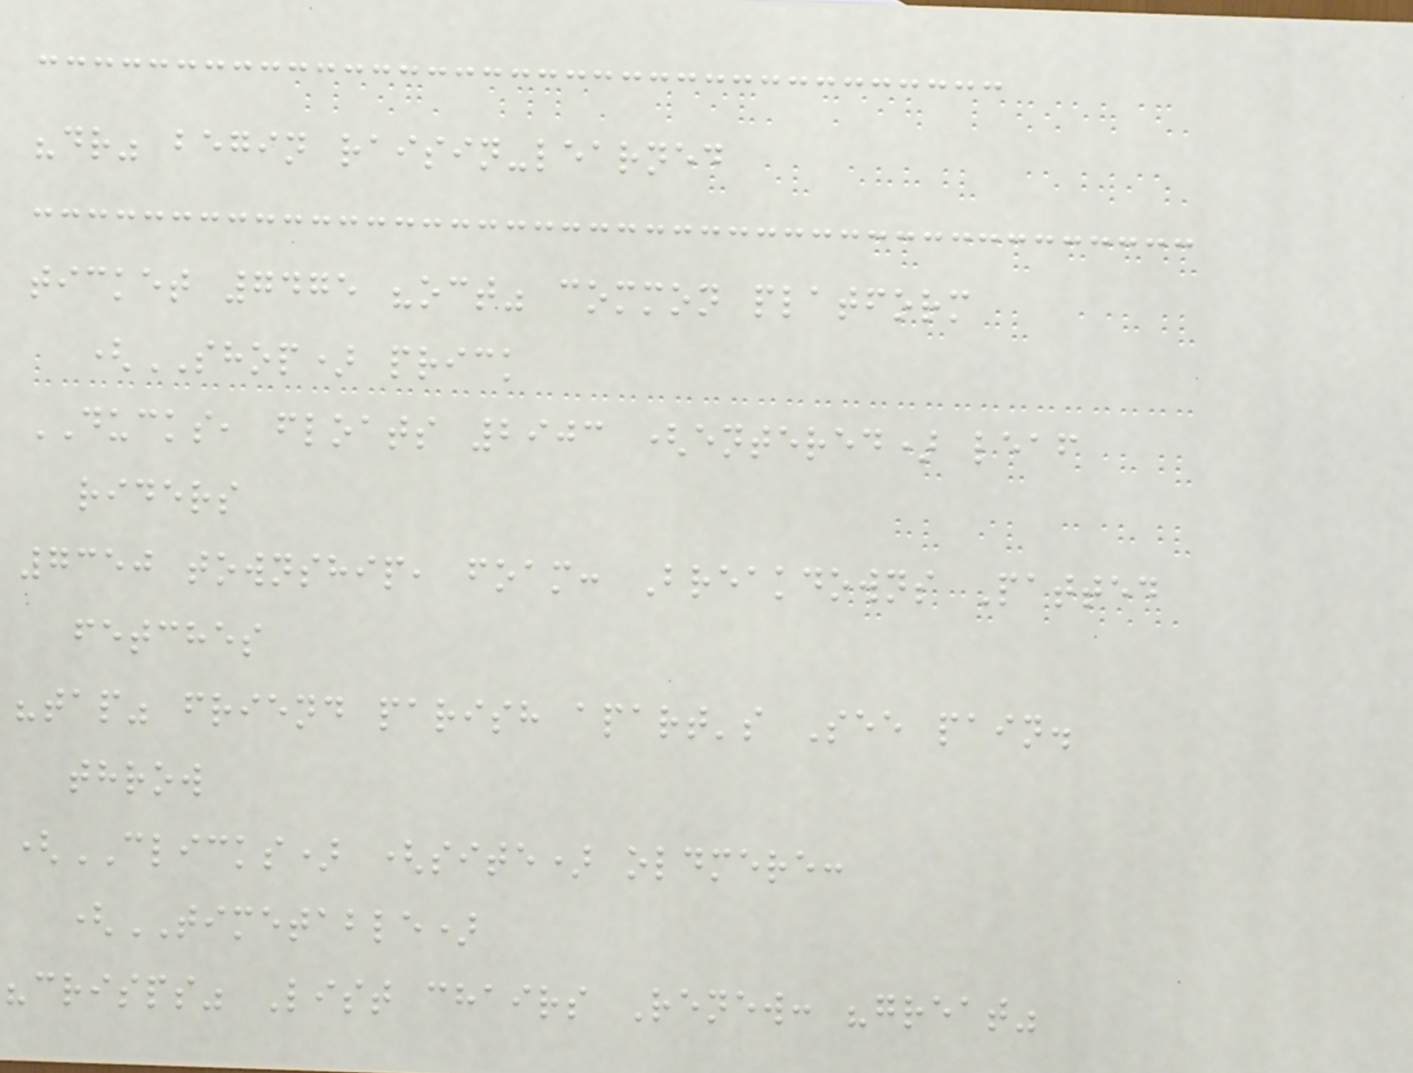"dr" begin raisin-learned
ticket 7475 "oct" common platform
(SHOP) prick
DUCKS, floats 2903 (entered) leaf
riders
7350 township, foam: Breakdowns Patted
fetches
"tap" friend parish apart's See pain.
throw
(CLICKS) (site) oldmere:
(TIMETABLE)
"crisps" List chairs Renew: "great"
